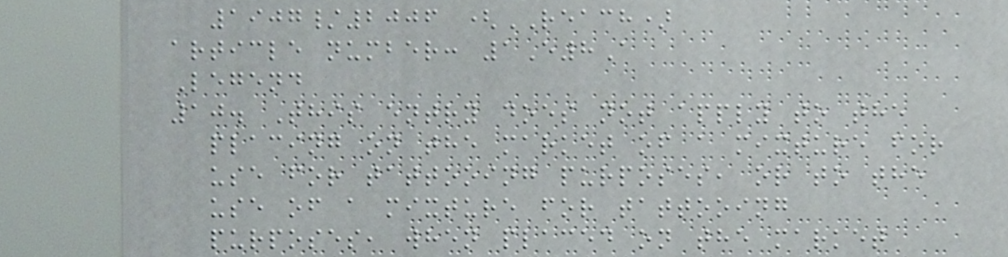1907/2006 (REACH)
article number: 1E8A
Legend
10. This entry does not apply to the
placing on the market of a mixture for
use for tattooing purposes, or to the
use of a mixture for tattooing
purposes, when placed on the market
